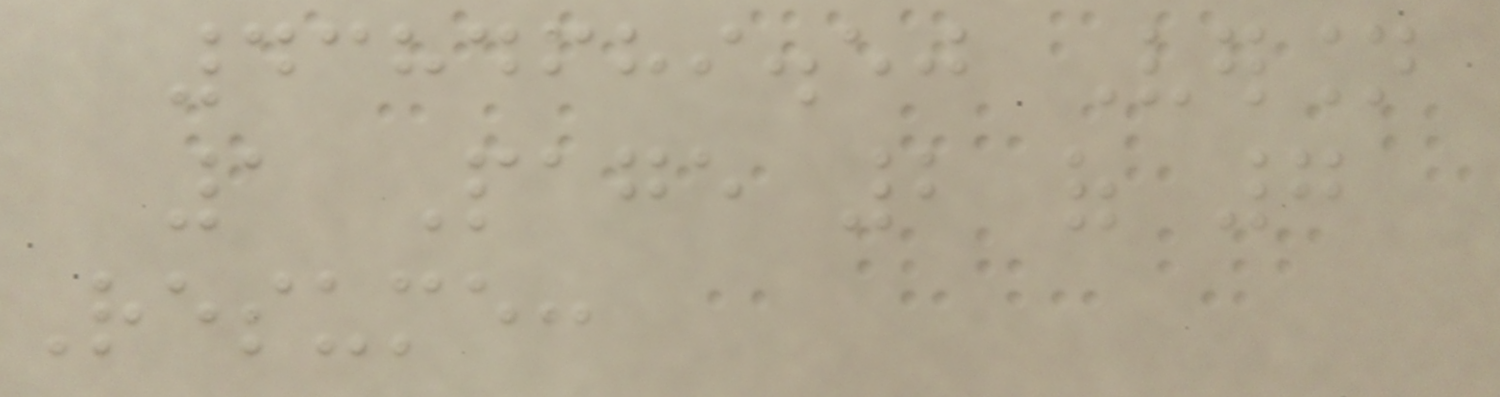4384689.50 Version
1 Page 2 of 7
Resume:
